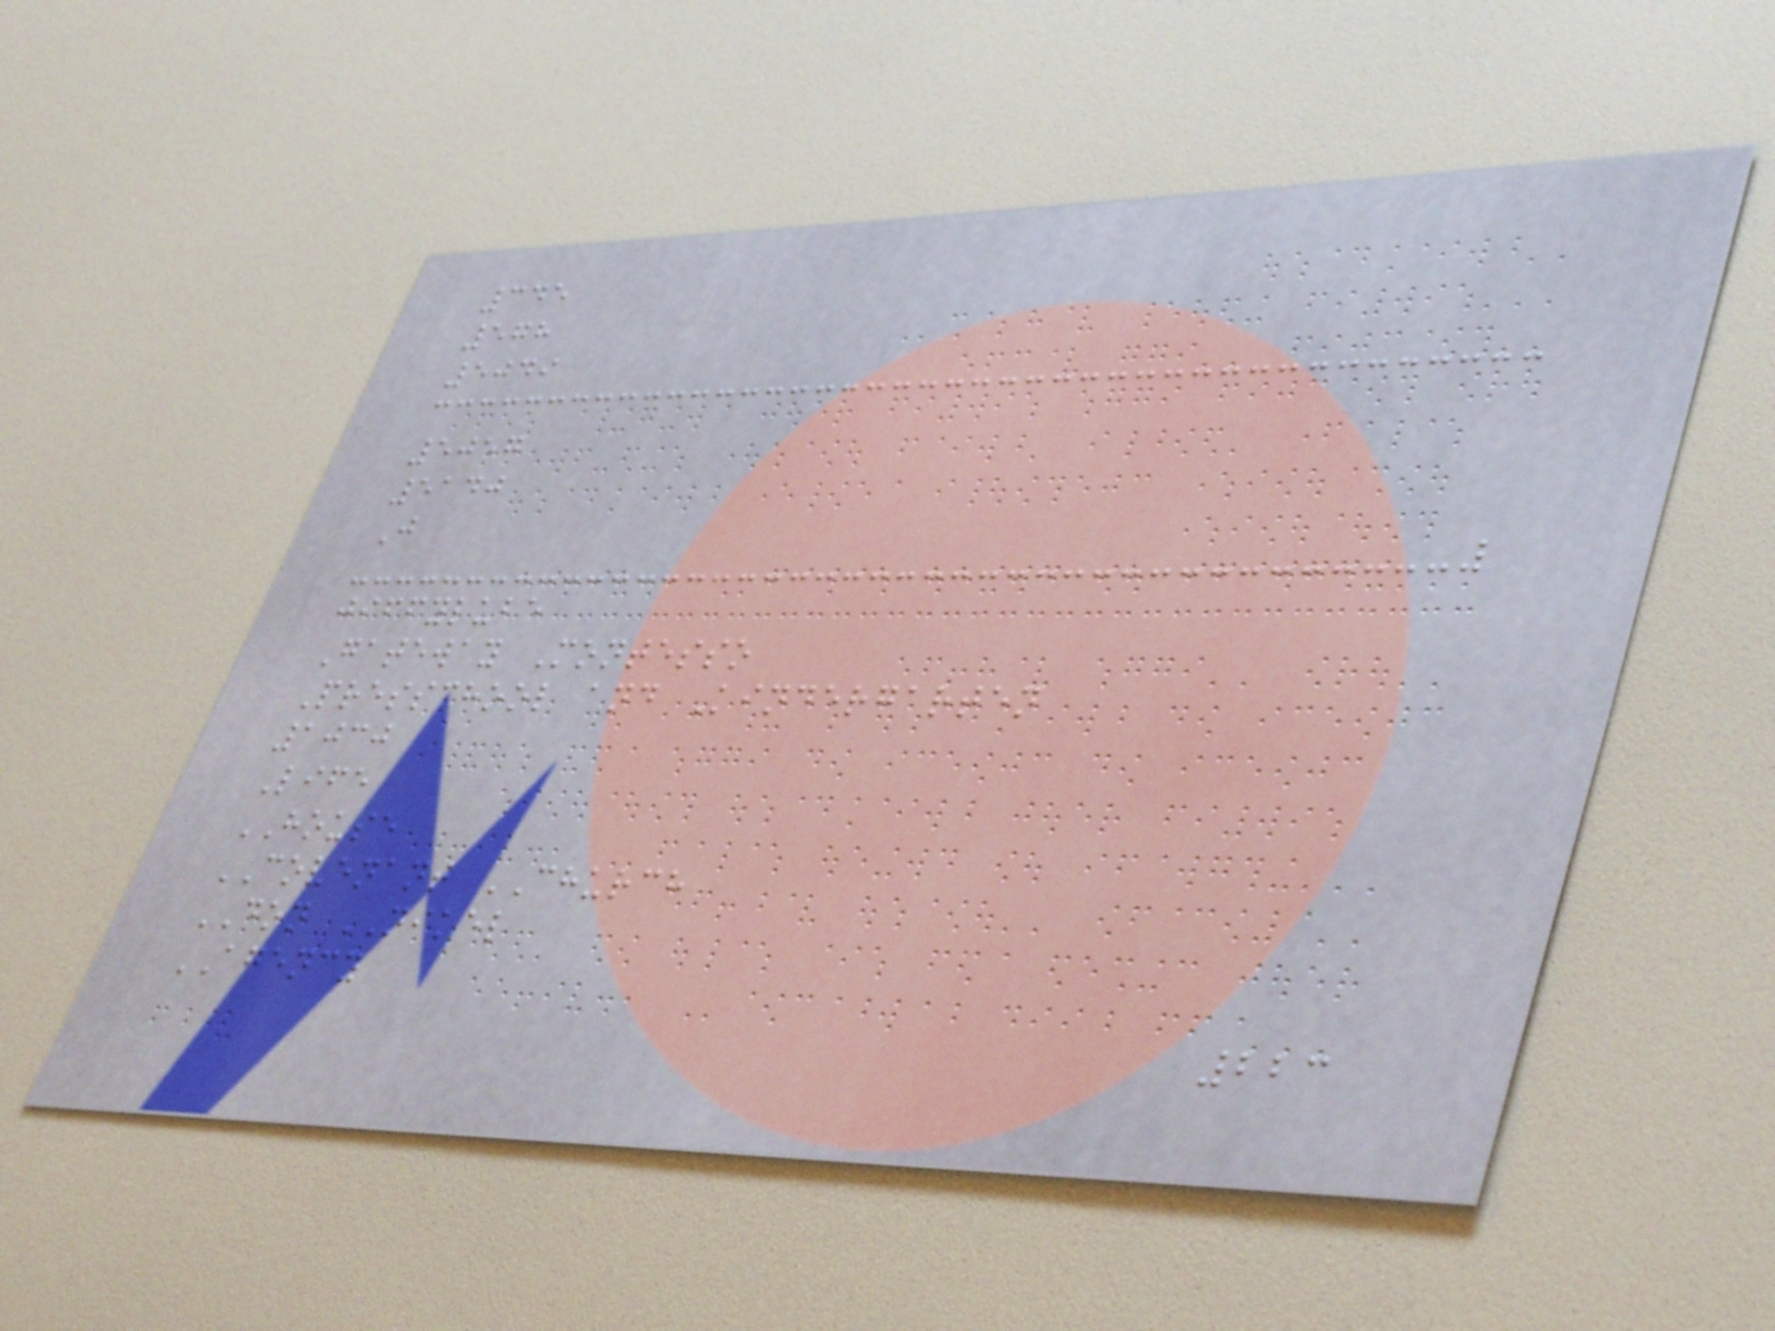345
578
5049
5057
5140
J
jiffylube
Gateway Montesso
Presschool and Kindergarten
1030
Life
HOUSE
COVENANT CHURCH
DON NIKEL
AGENCY
223
